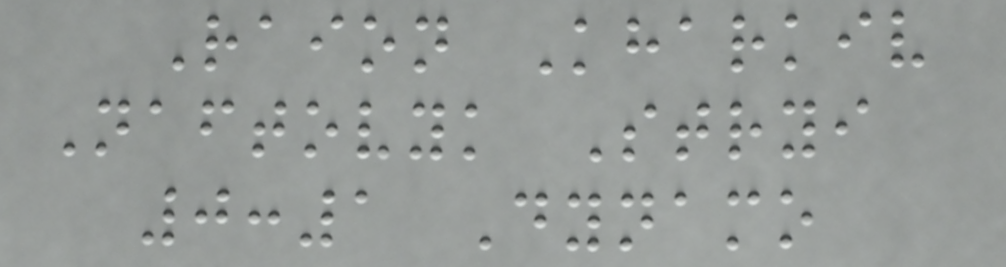Raion Kharkiv
Naftovyk Stryi
0:1 Dynamo
